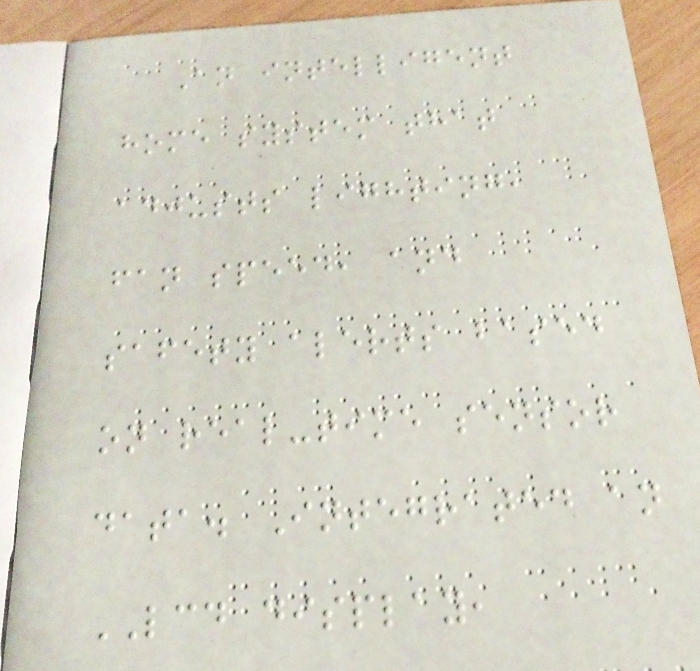An intelligent
home system that
adjusts lighting,
fan speed, and
safety alerts based
on real-time sensor
data. Integrated an
LCD display,
